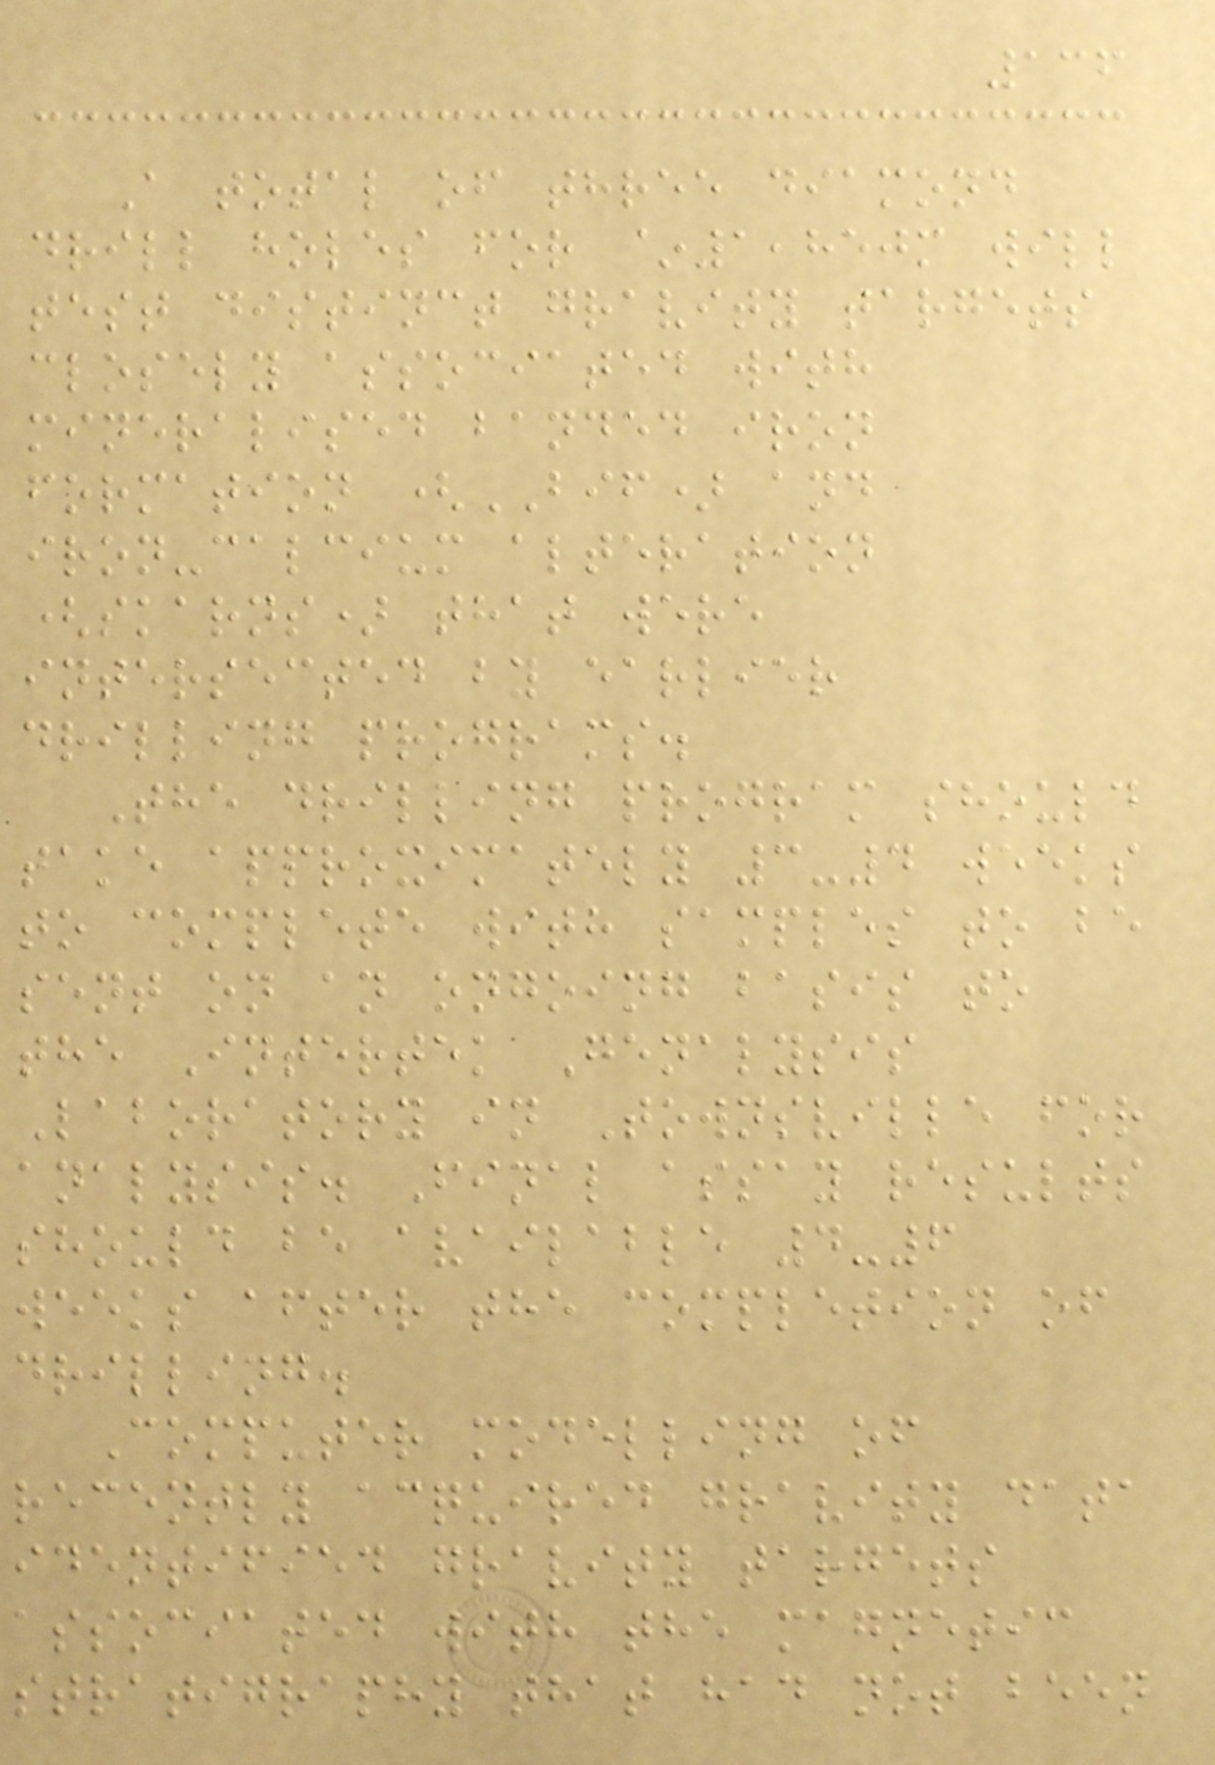136
A total of three diamond
drill holes for ~1,850m will
test distinct gravity targets
closely associated with
mineralised banded iron
formation (BIF) and
iron-calcium alteration
(skarns) that were
intersected by earlier
drilling programs.
The drilling program should
take approximately 3-4 weeks
to complete with samples to be
sent on an ongoing basis to
the Intertek Genalysis
Laboratory in Townsville for
analysis. Final assay results
should be available 4-6
weeks after the completion of
drilling.
Computer modelling of
recently acquired gravity data
identified gravity targets
associated with the magnetic
stratigraphy that had not been
